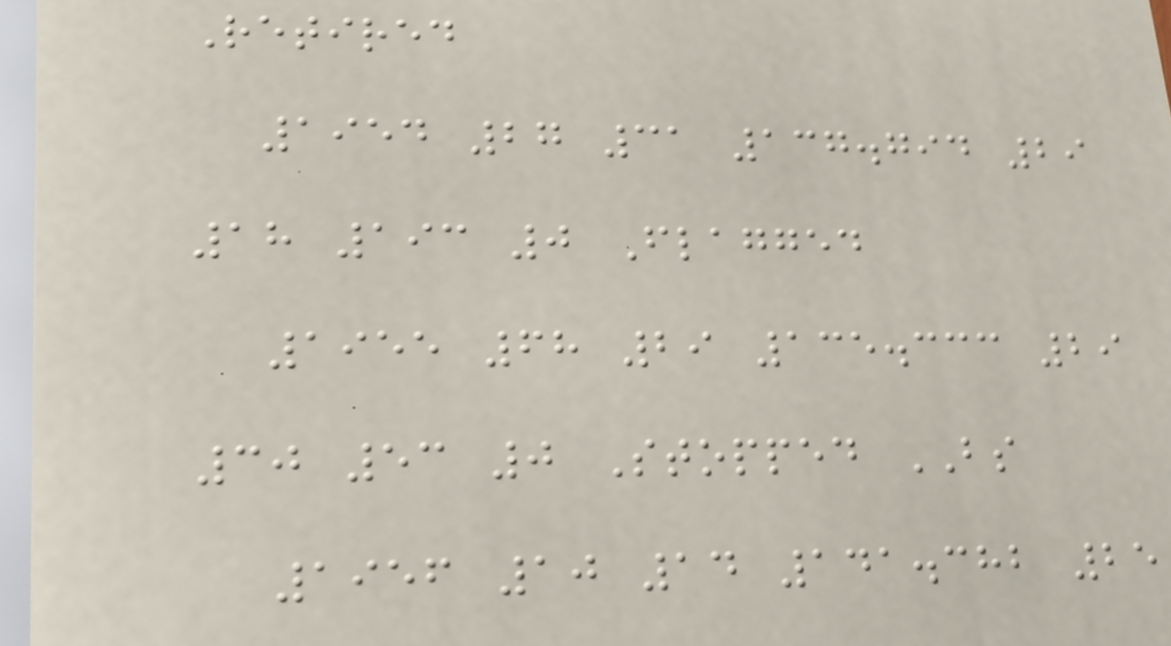Retired
1954 27 31 137.794 29
18 193 0 Flagged
1955 68 29 135.333 29
30 53 0 Stopped BS
1956 10 14 141.382 25
